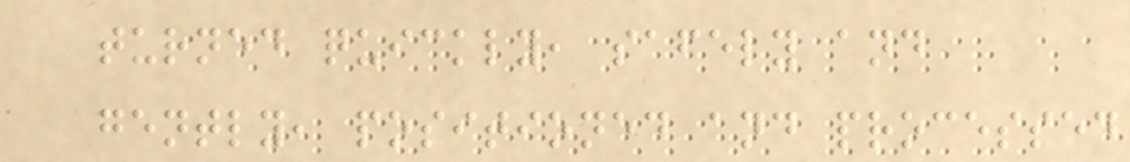turned quickly, safely and
gently, positioned and processed
